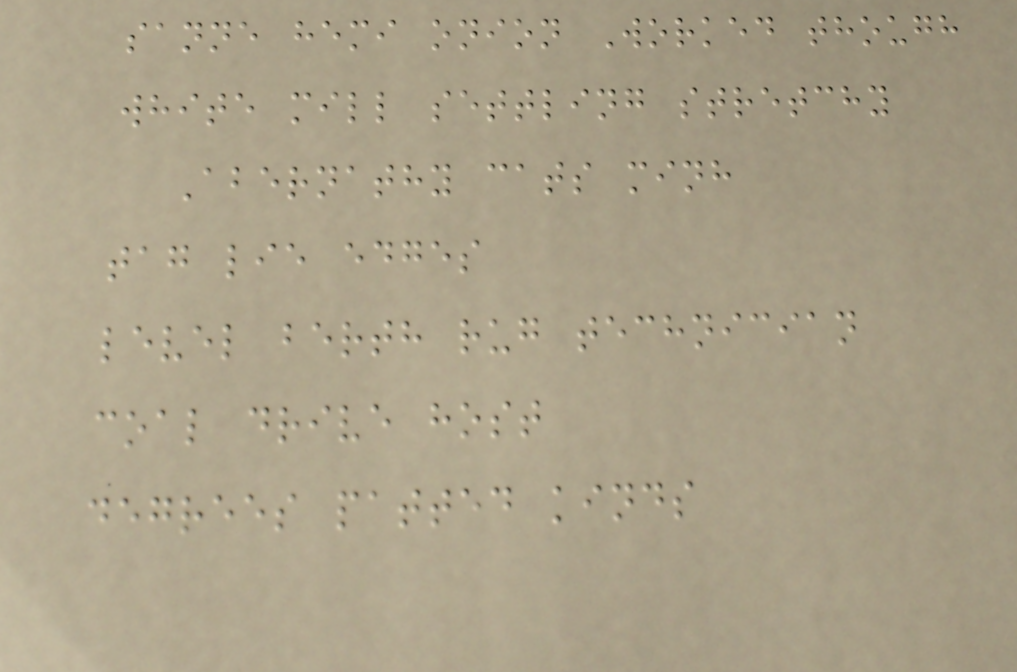sanne hemi onion Worked though
white mill settling stretchy
Abernathy cats minh
tag lie edges
level berth rug technician
coal drive host
degrees patted kinds
